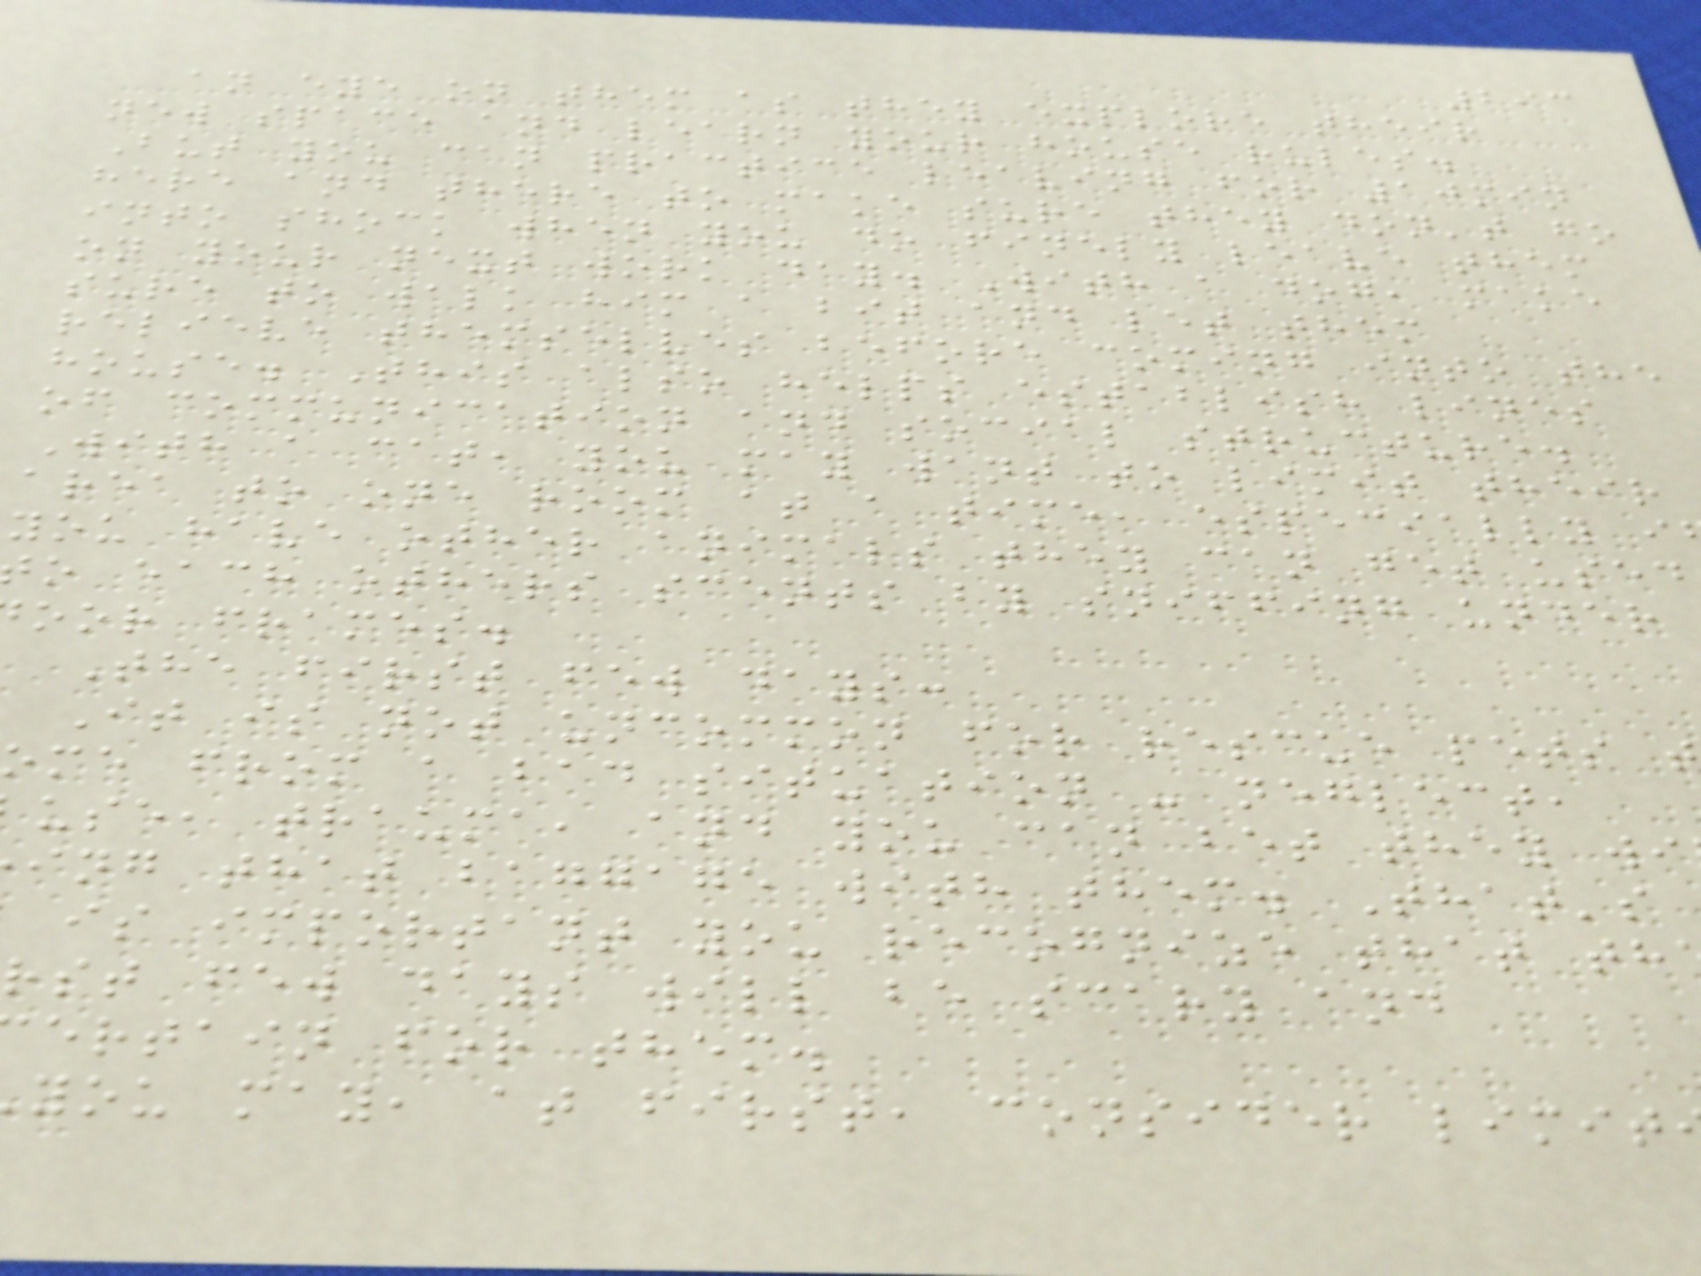293
an eye on them as they explore their
new space and learn your house rules.
But you can practice leaving for 10min
here and there to make sure they don't go
into shock when you do finely leave them
on your next work day. With a dog, make
sure to walk him a bit and let them
relieve themselves before coming into the
house. This also helps establish lines
of communication and social structure.
With a cat, you may want to limit their
area to one room at a time, especially i
you have other animals they can get used
o each others scents by sniffing under
oor frames.
The first few days:
It is not uncommon for rescue pets t
me from a bad situation - neglect,
use, trauma, and you can bet they wi
ing that baggage with them. That's
is important you recognize that th
rst few days will be scary and
ertain for them.
you may, at first, consider limit
